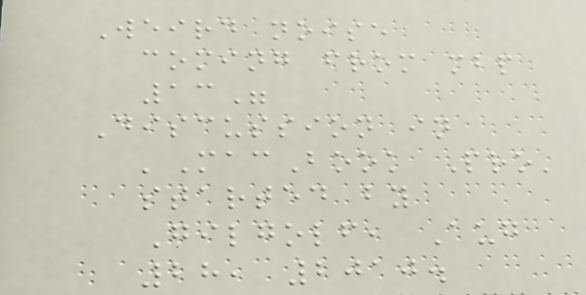Weird noise
coming from mbp
13"
Discussion in
'MacBook Pro'
started by
Gilgolf, Aug
28, 2010.
